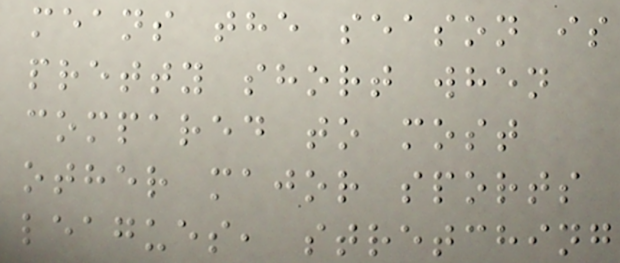means the season is
pretty short when
compared to most
other major sports
leagues, stretching
